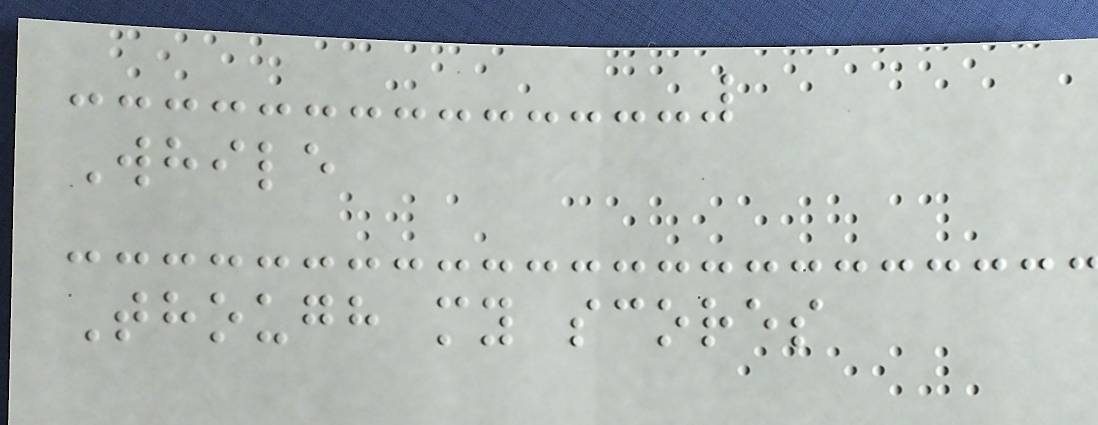While
Though my scores
